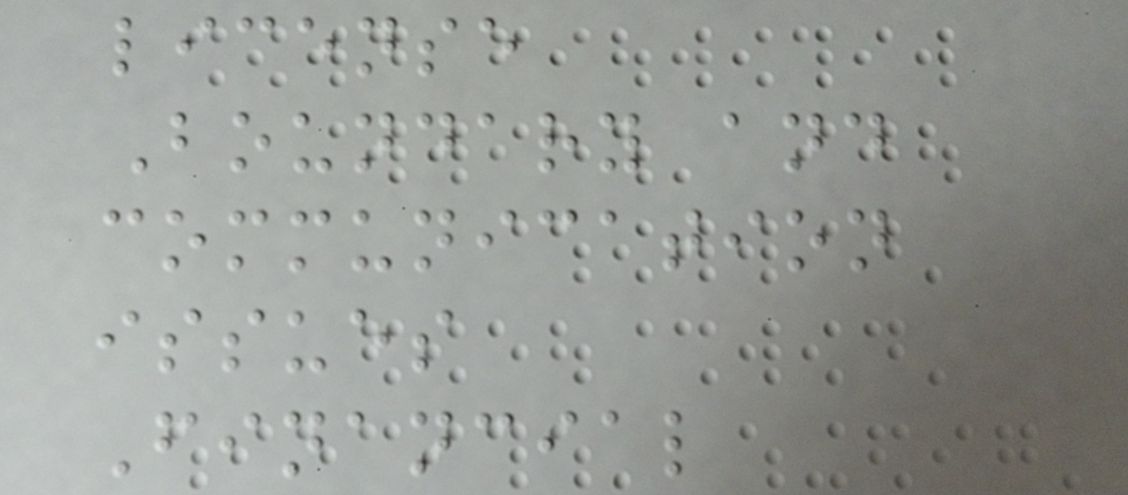license
Boundary and
communication
issues
Financial
